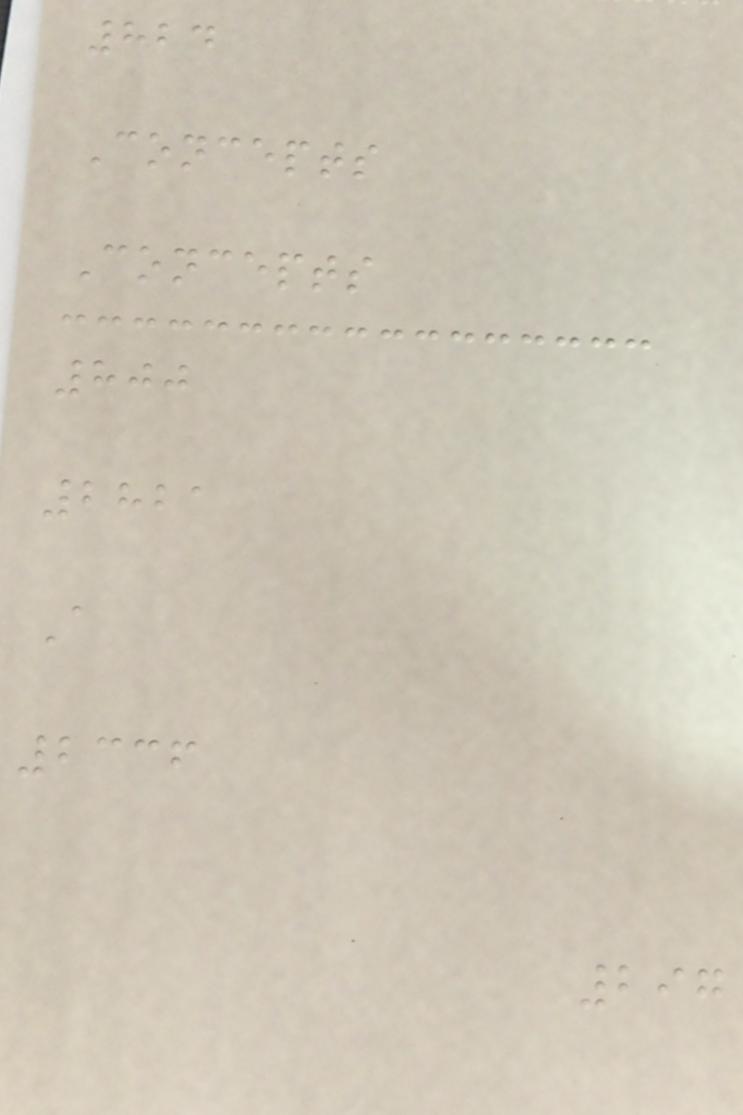824
Concepts
Concepts
800
2821
A
2336
297
